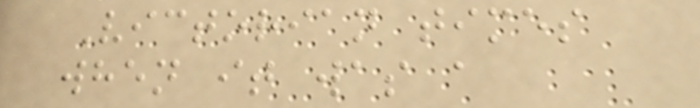Victorian times
when it was a
